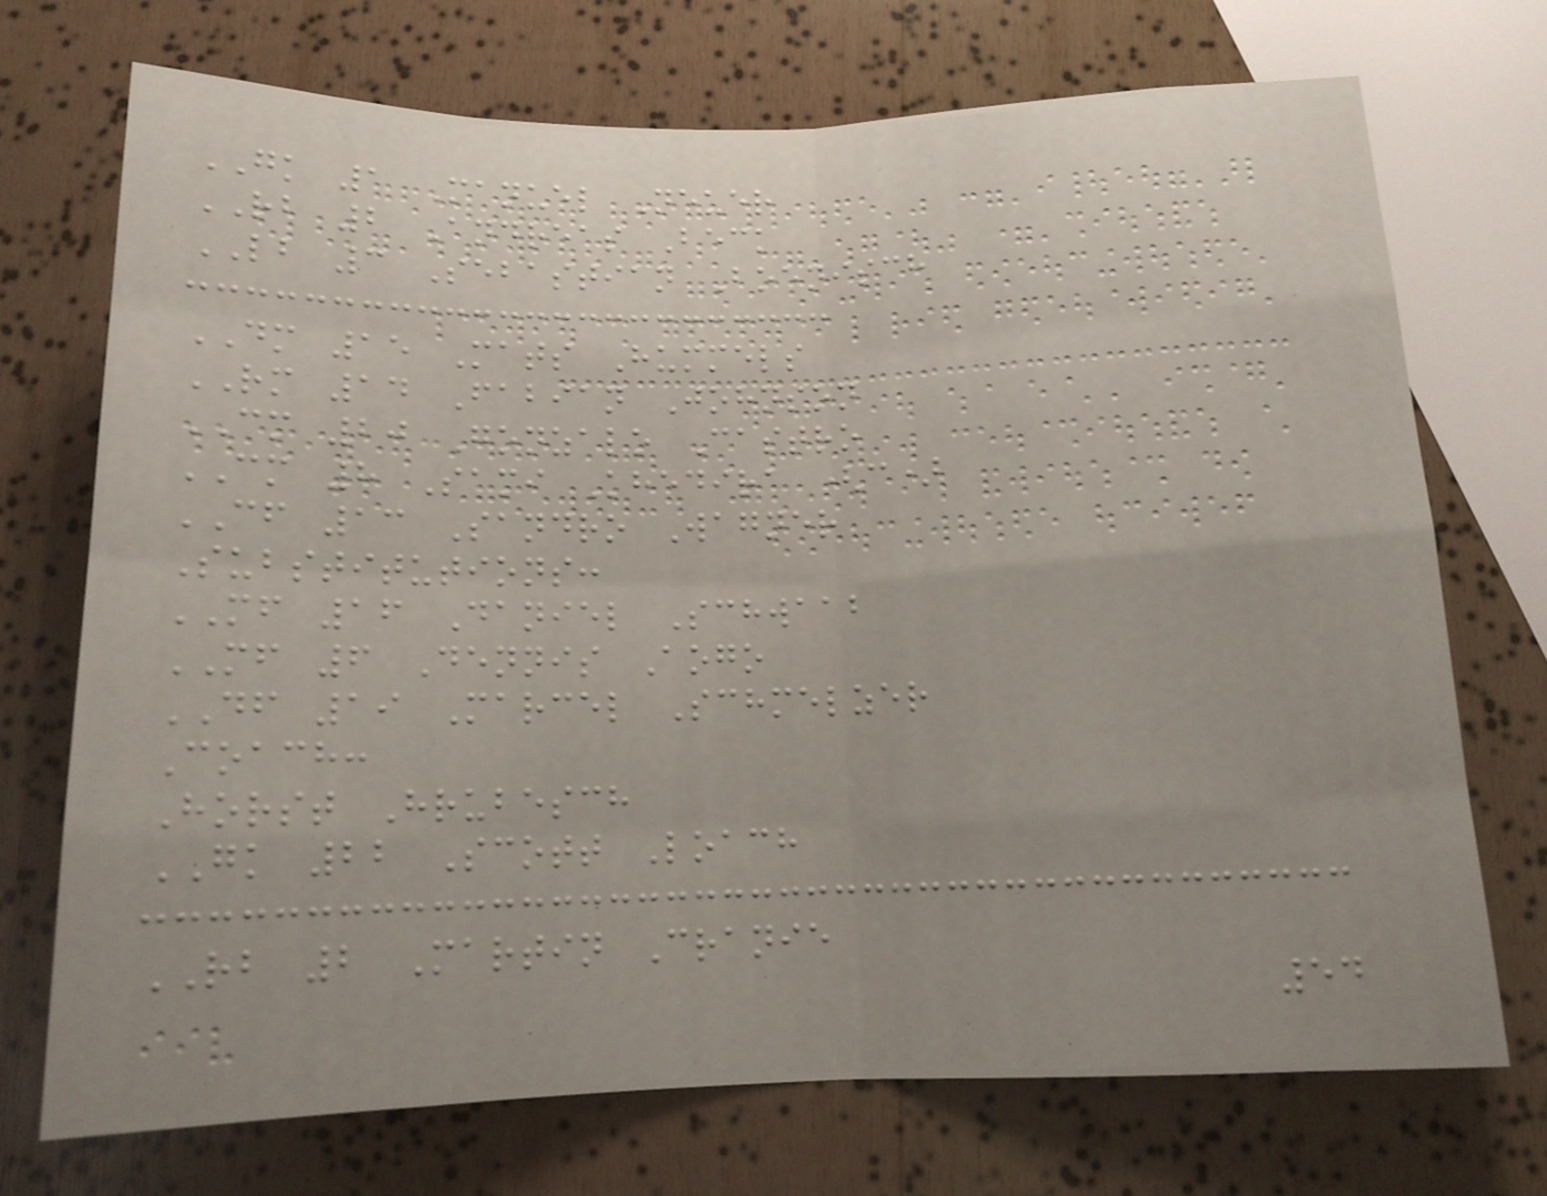GK 1 Manuel Neuer
RB 2 Andreas Beck
LB 3 Sebastian Boenisch
DM 15 Mats Hummels
RM 14 Fabian Johnson
CM 20 Gonzalo Castro
CM 8 Sami Khedira (c)
CF 13 Sandro Wagner
Substitutions:
MF 16 Daniel Schwaab
MF 6 Dennis Aogo
DF 19 Marcel Schmelzer
Coach:
Horst Hrubesch
GK 22 Scott Loach
RB 2 Martin Cranie
54
